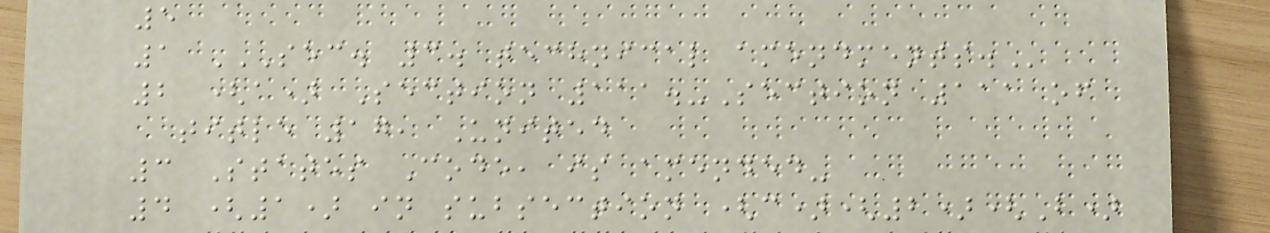5
1 SEC. 3. TECHNICAL AMENDMENTS.
2 (a) Section 111.-Section 111 of
title 17, United
3 States Code, is amended-
4 (1) in subsection (c)(2)(B)
